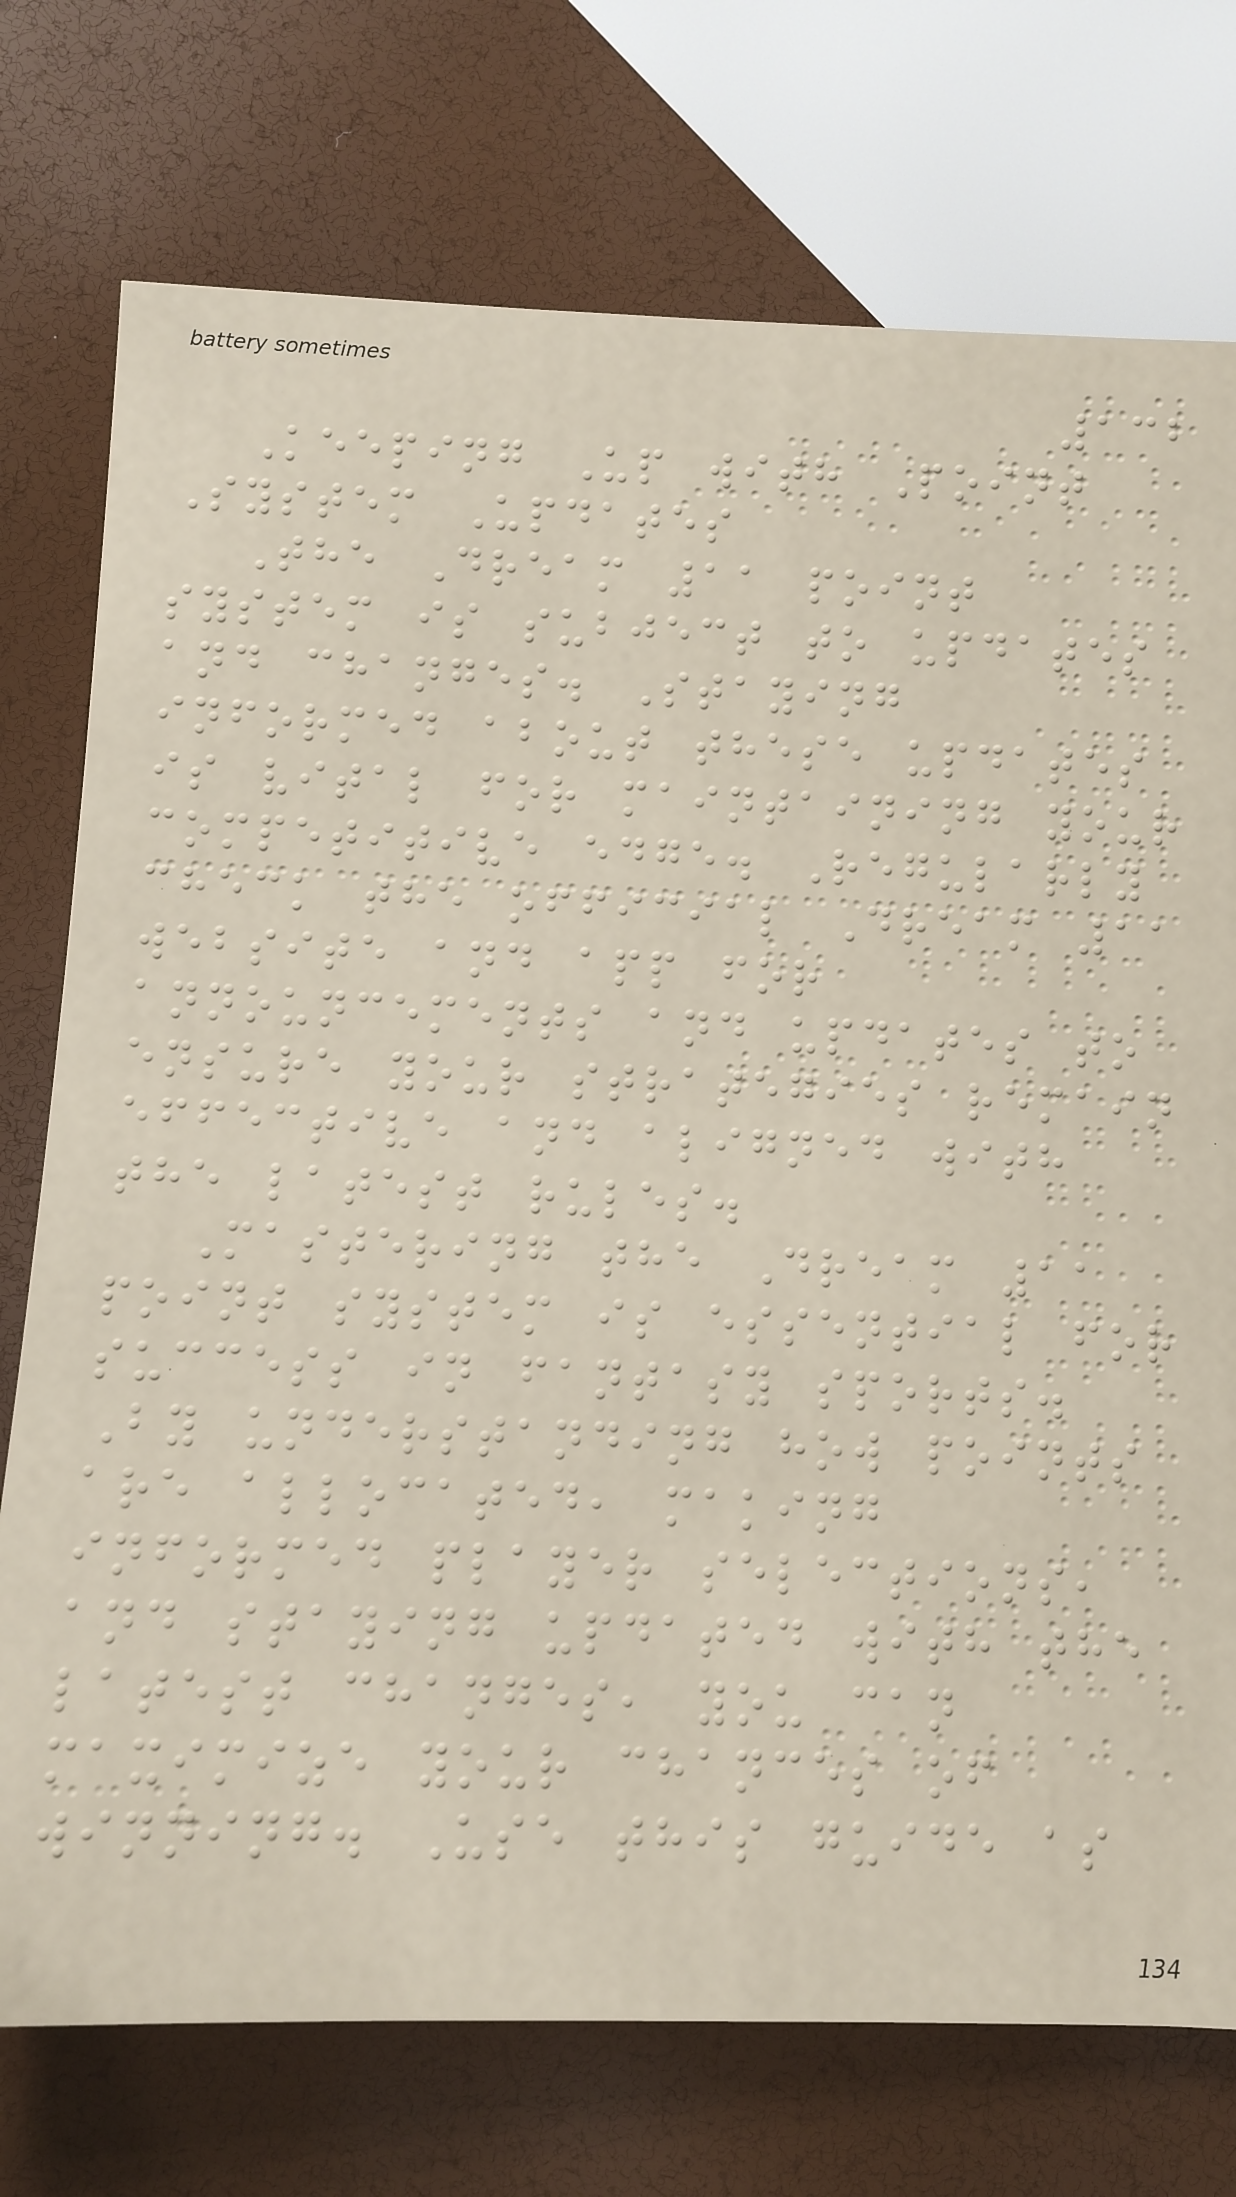132
Keeping Up with Point
System Updates
The Dream 11 point
system is subject to updates
and changes. Staying
informed about these updates
is vital for maintaining your
competitive edge. Regularly
check the official Dream 11
website and app for
announcements and updates to
ensure your strategies remain
effective and aligned with
the latest rules.
Mastering the Dream 11
point system is essential for
success in fantasy sports.
By understanding how points
are allocated, making
informed player selections,
and staying updated with the
latest changes, you can
maximize your chances of
winning. Use this guide as
